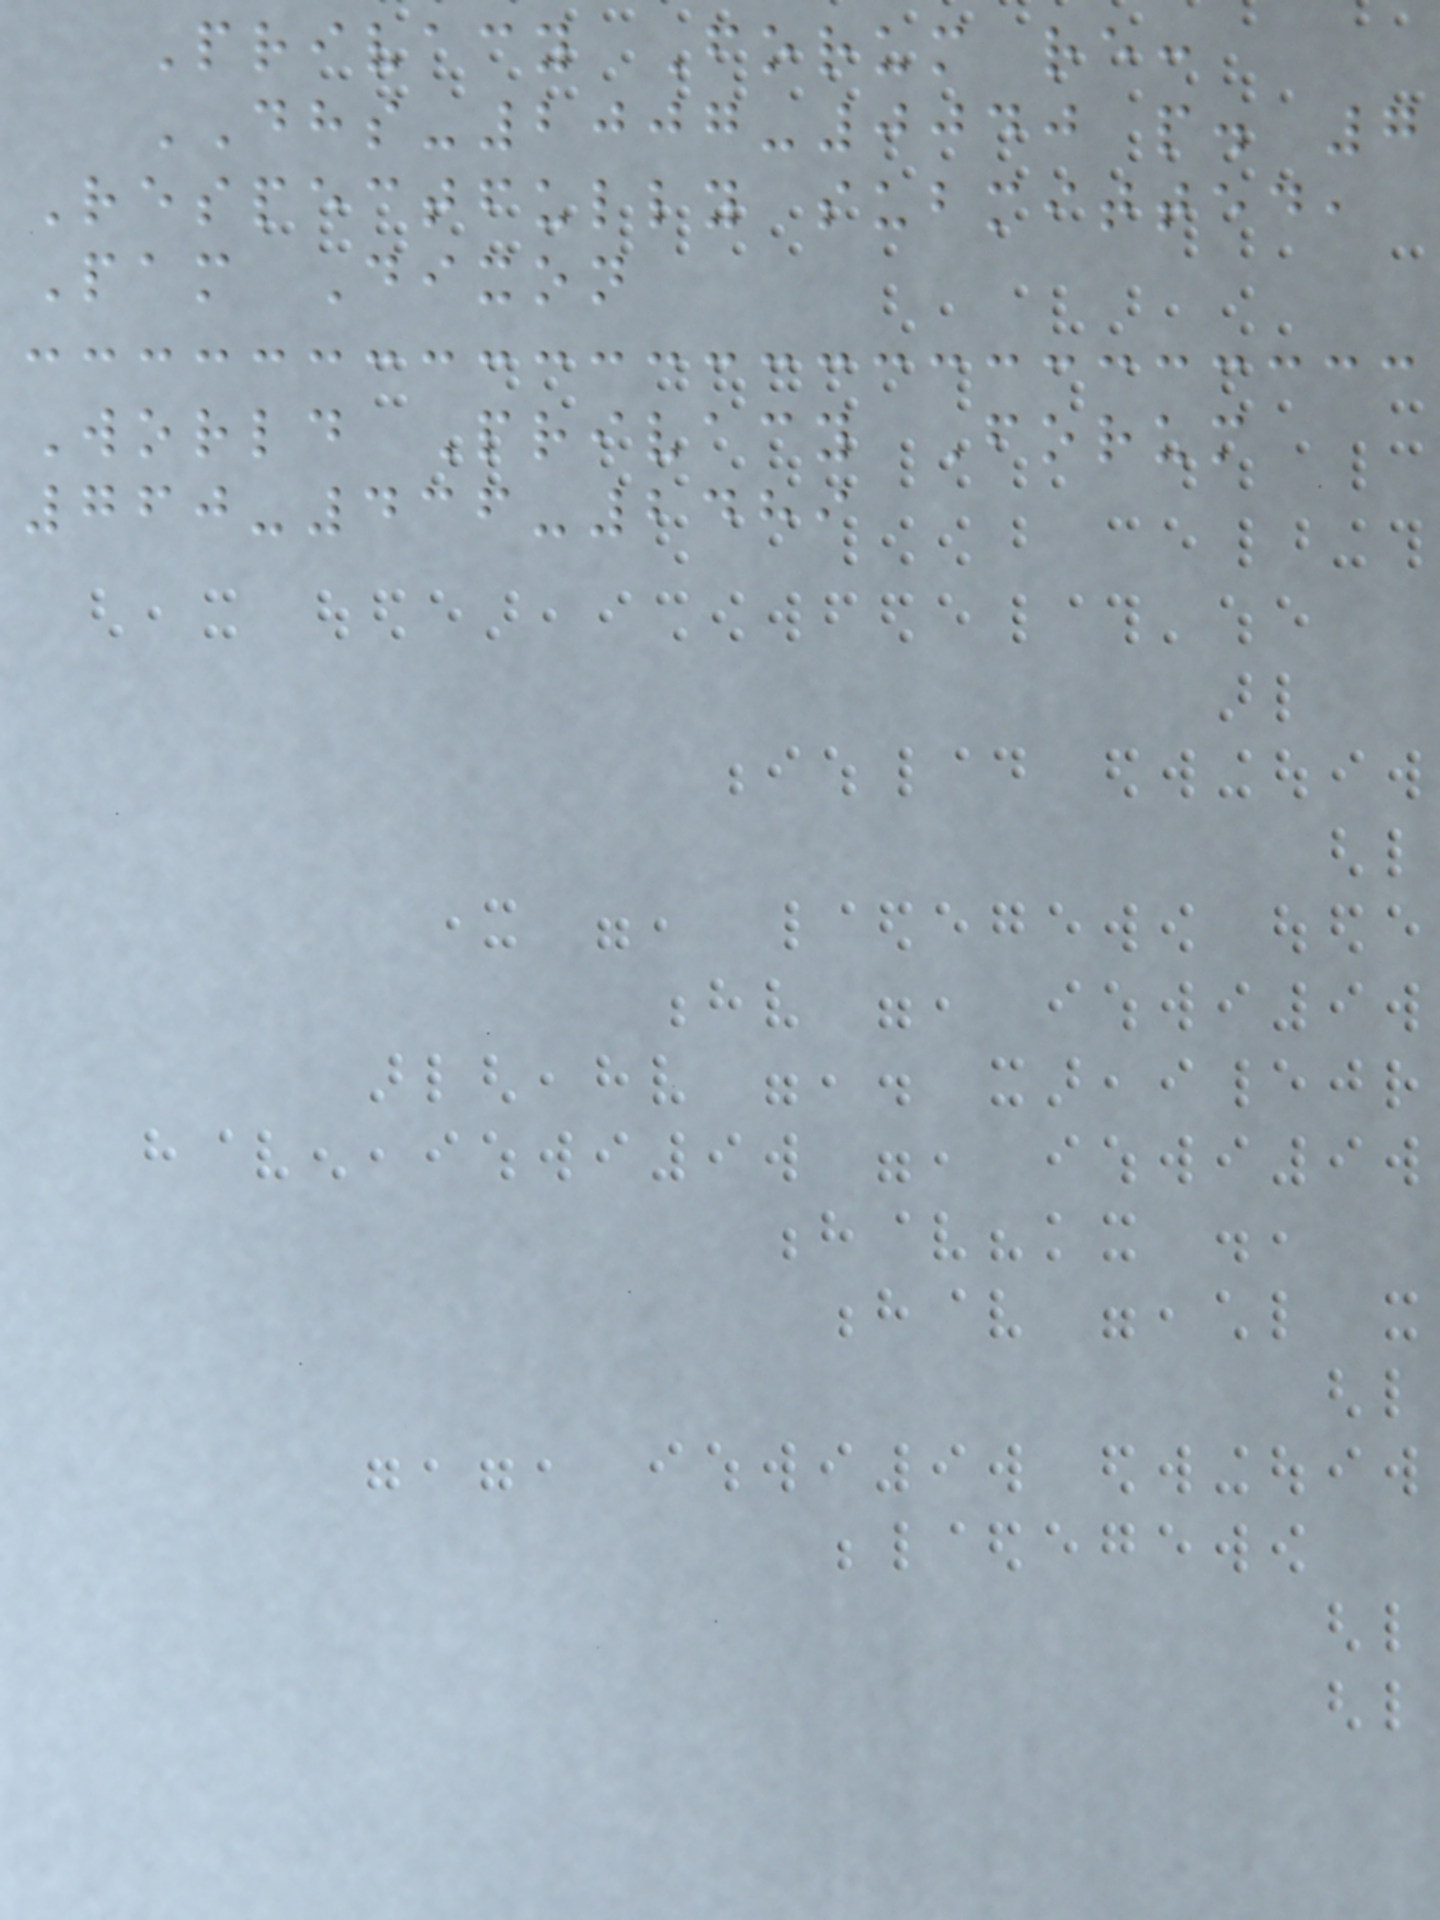Privacy Forum re:
DHS-2007-0040 p. 7
Respectfully submitted,
Pam Dixon
World Privacy Forum
760-436-2489
